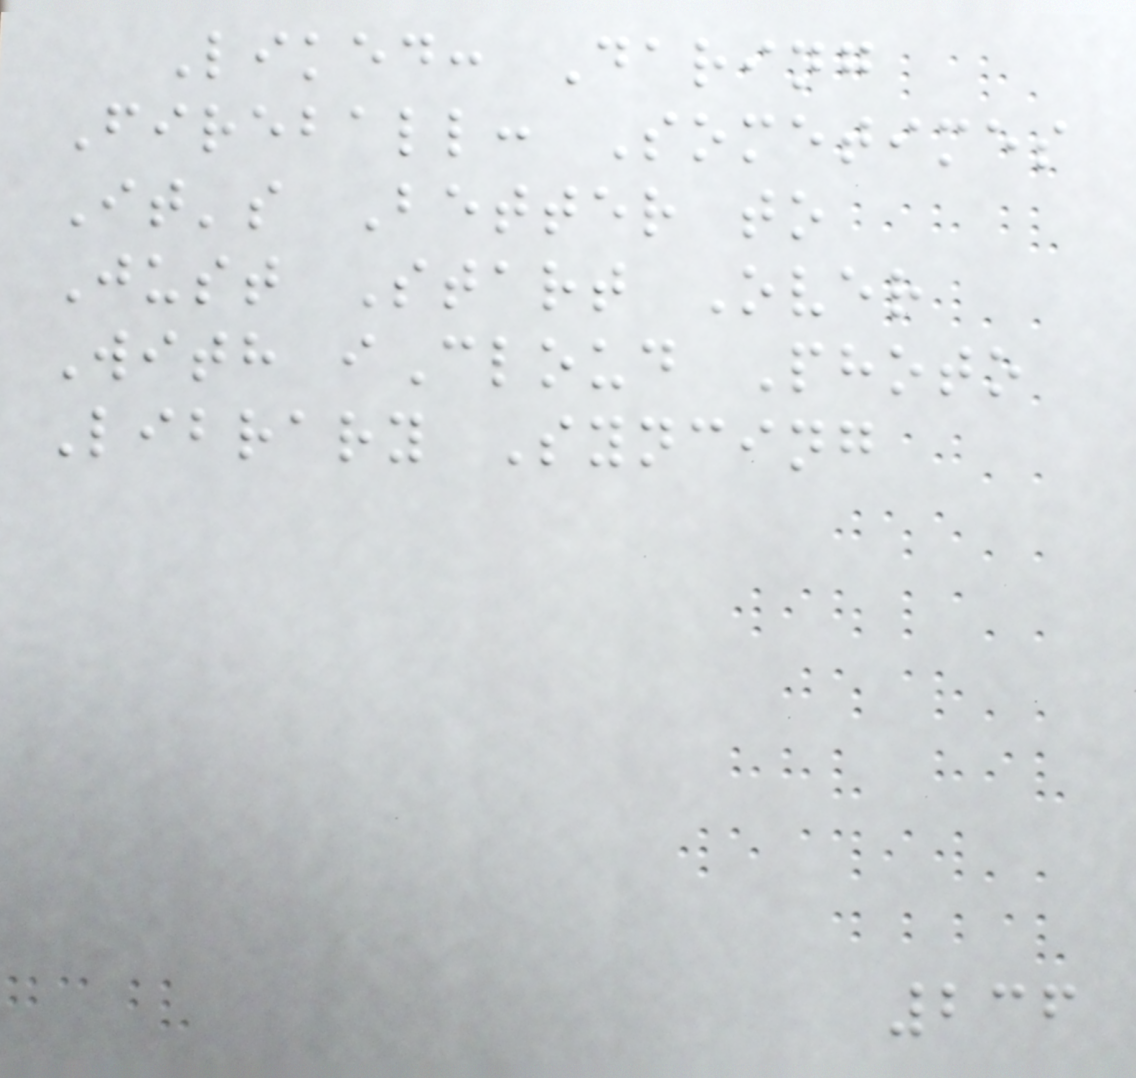Liked: Daring
Fireball: Sometimes
It's Better to
Just Start Over
With iCloud Photo
Library Syncing
236
